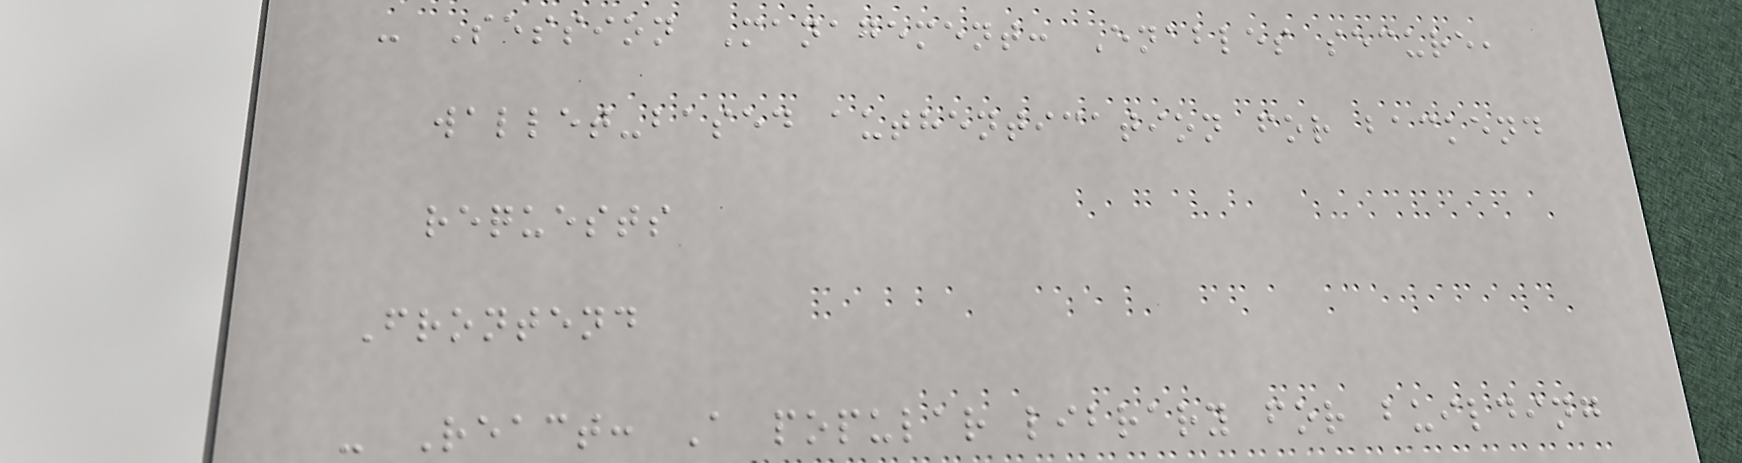- Session Management: Enables secure,
wallet-based authentication for backend
requests
Frontend
- React: A popular library for building
